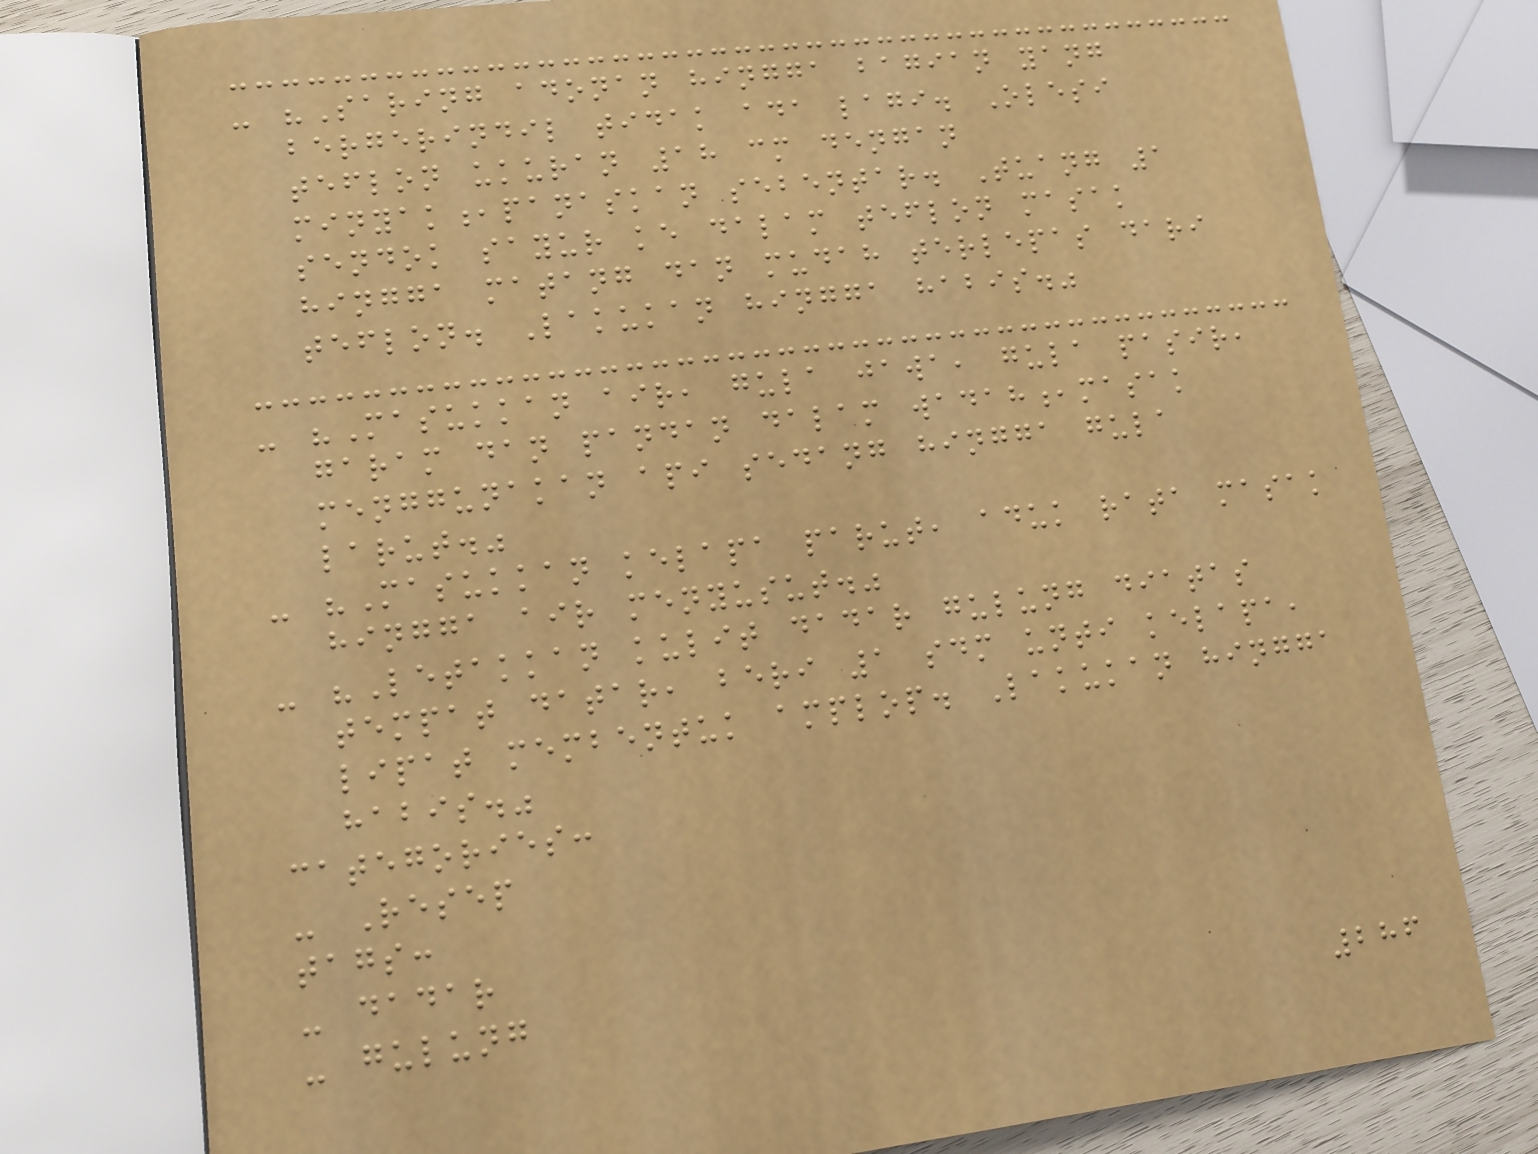- "Saring adonan hingga bagian yang
bergerindil tidak ada lagi. Olesi
teflon ukuran 18 cm dengan
minyak,panaskan sebentar. Tuang 1
sendok sayur ke dalam teflon masak
hingga matang dan mudah terlepas dari
teflon. Lakukan hingga habis."
- "Masukkan air, gula jawa, gula pasir,
garam dan pandan dalam wadah,masak
menggunakan api sedang hingga gula
larut."
- "Masukkan kelapa parut, aduk rata masak
hingga air menyusut."
- "Letakkan kulit dadar gulung diatas
tempat datar, beri 1 sdm unti kelapa,
lipat membentuk amplop. Lakukan hingga
habis."
categories:
- Resep
tags:
- dadar
- gulung
286
